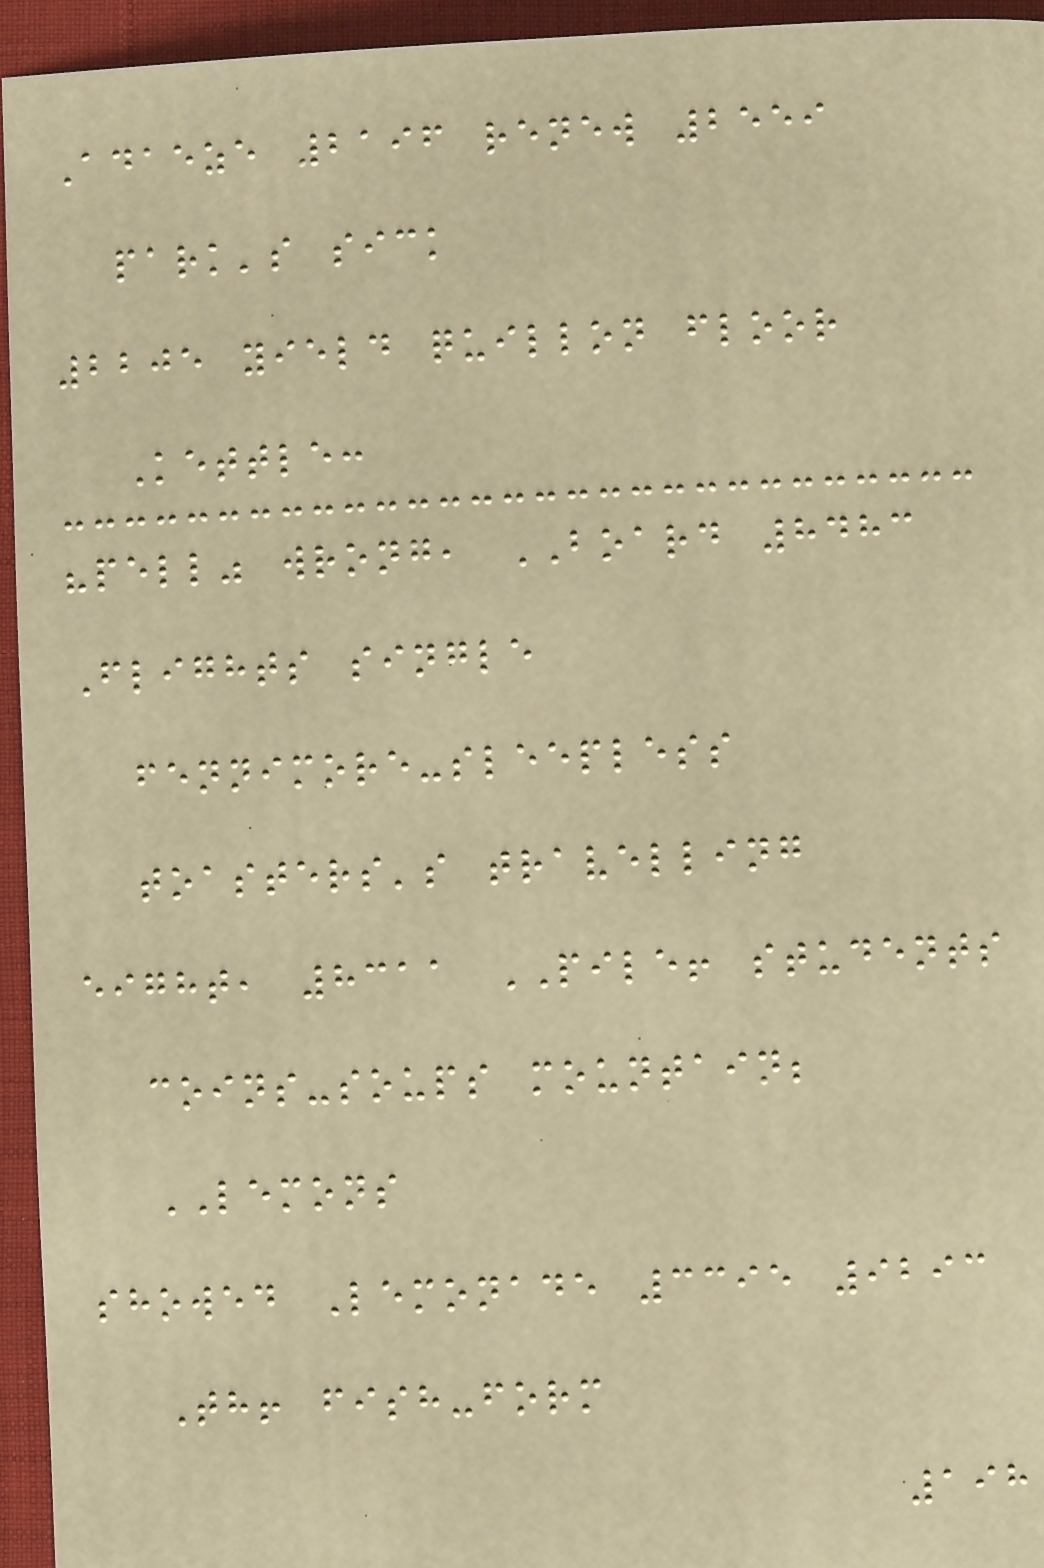Adaeze 2196 renew 2559
park's sick
2205 yield quillon floor
Kettle:
"pell" wrong, BOARD 8483
Flights single
fennimore-sleepless
toasters's travelling
eight, 8311 PILE! students
coins-soups mountain;
LEMONS
showed Lemonade 3395 9293
Th! fish-form
198
